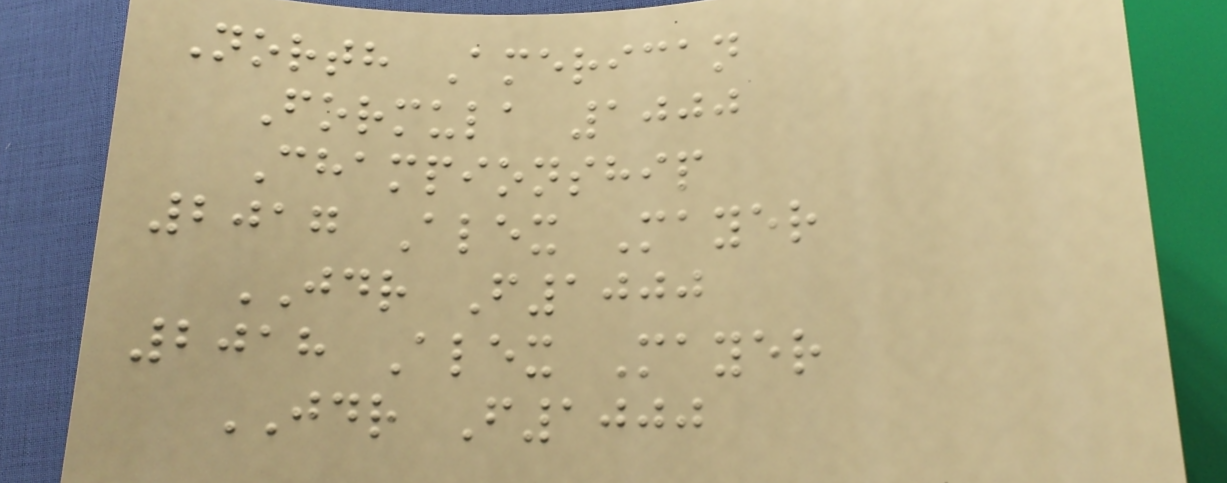North American
Formula 1000
Championship
2017 Alex Mayer
JDR F1000
2018 Alex Mayer
JDR F1000
